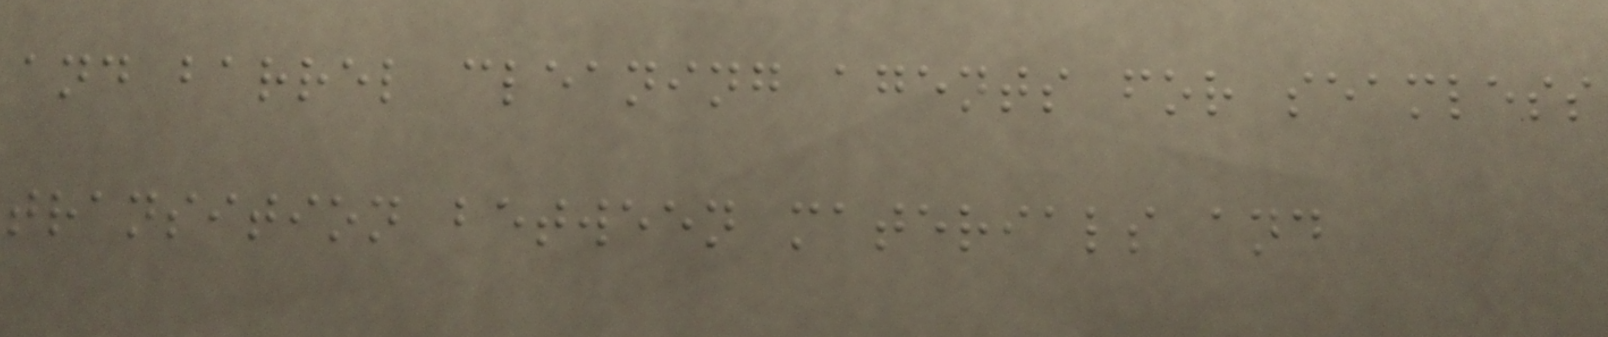and barrel cleaning agents for seamless
transition between materials and
